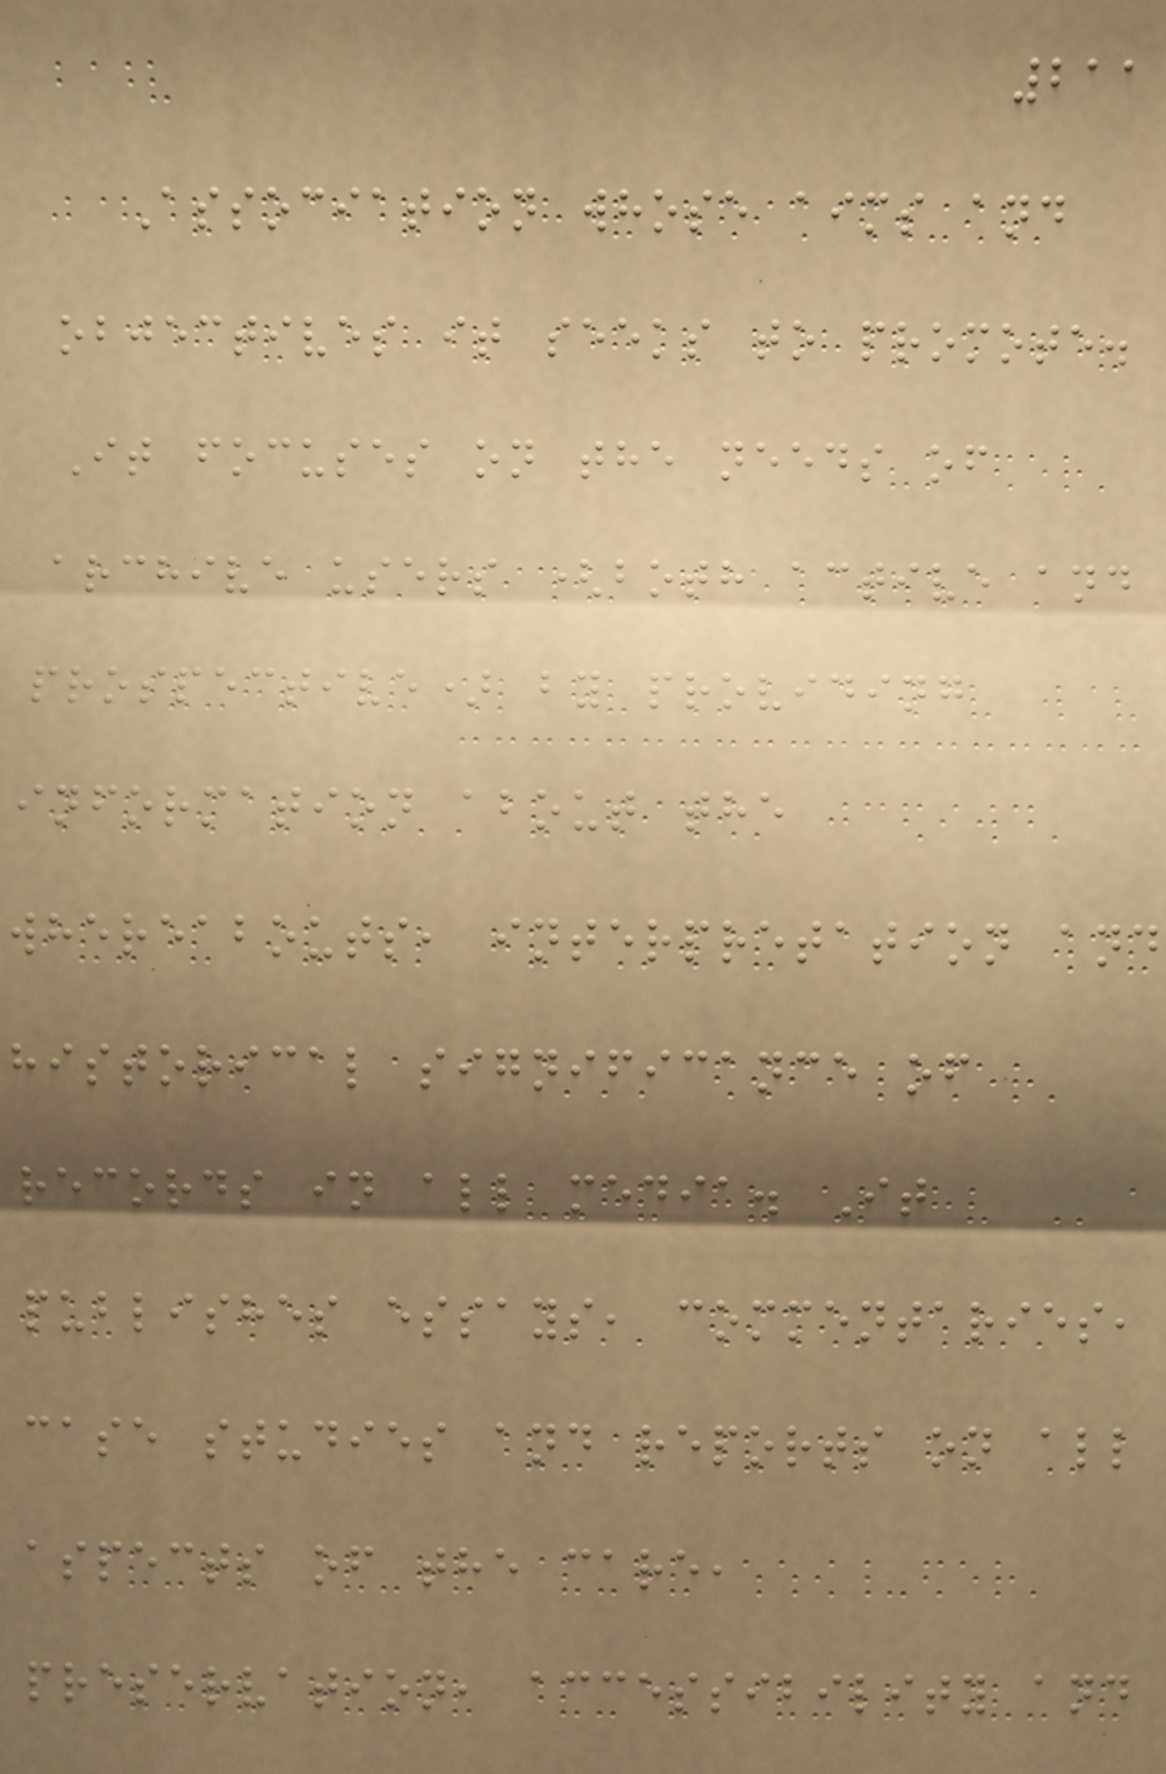211
Association whose aims and
objectives it seeks to promote.
It focuses on the needs of
archive users (both active and
prospective) by providing
information about the
whereabouts, interpretation and
historical significance of
records in all media. It
publishes essays, commentaries,
case studies and reports on all
aspects of the care,
preservation, accessibility and
